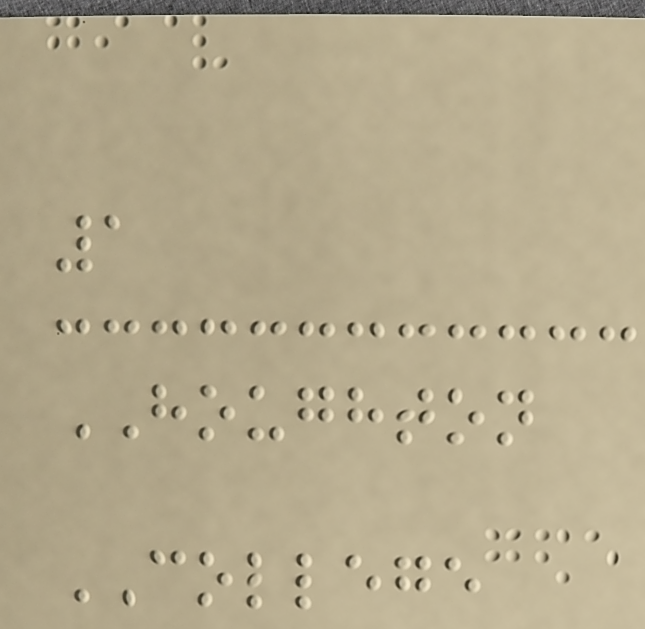1
HOUGHTON
COLLEGE
